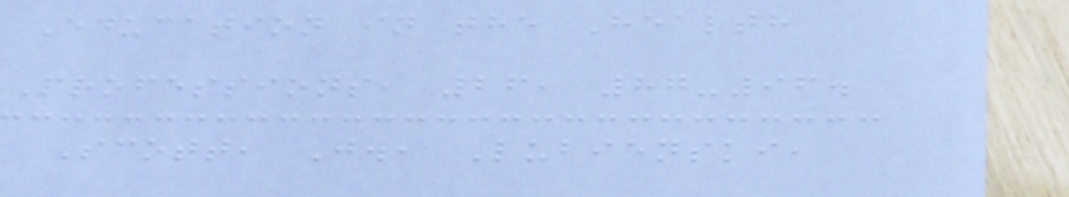Education in the Health
Professions, 26, 87-96.
Scott, J., Lubienski,
